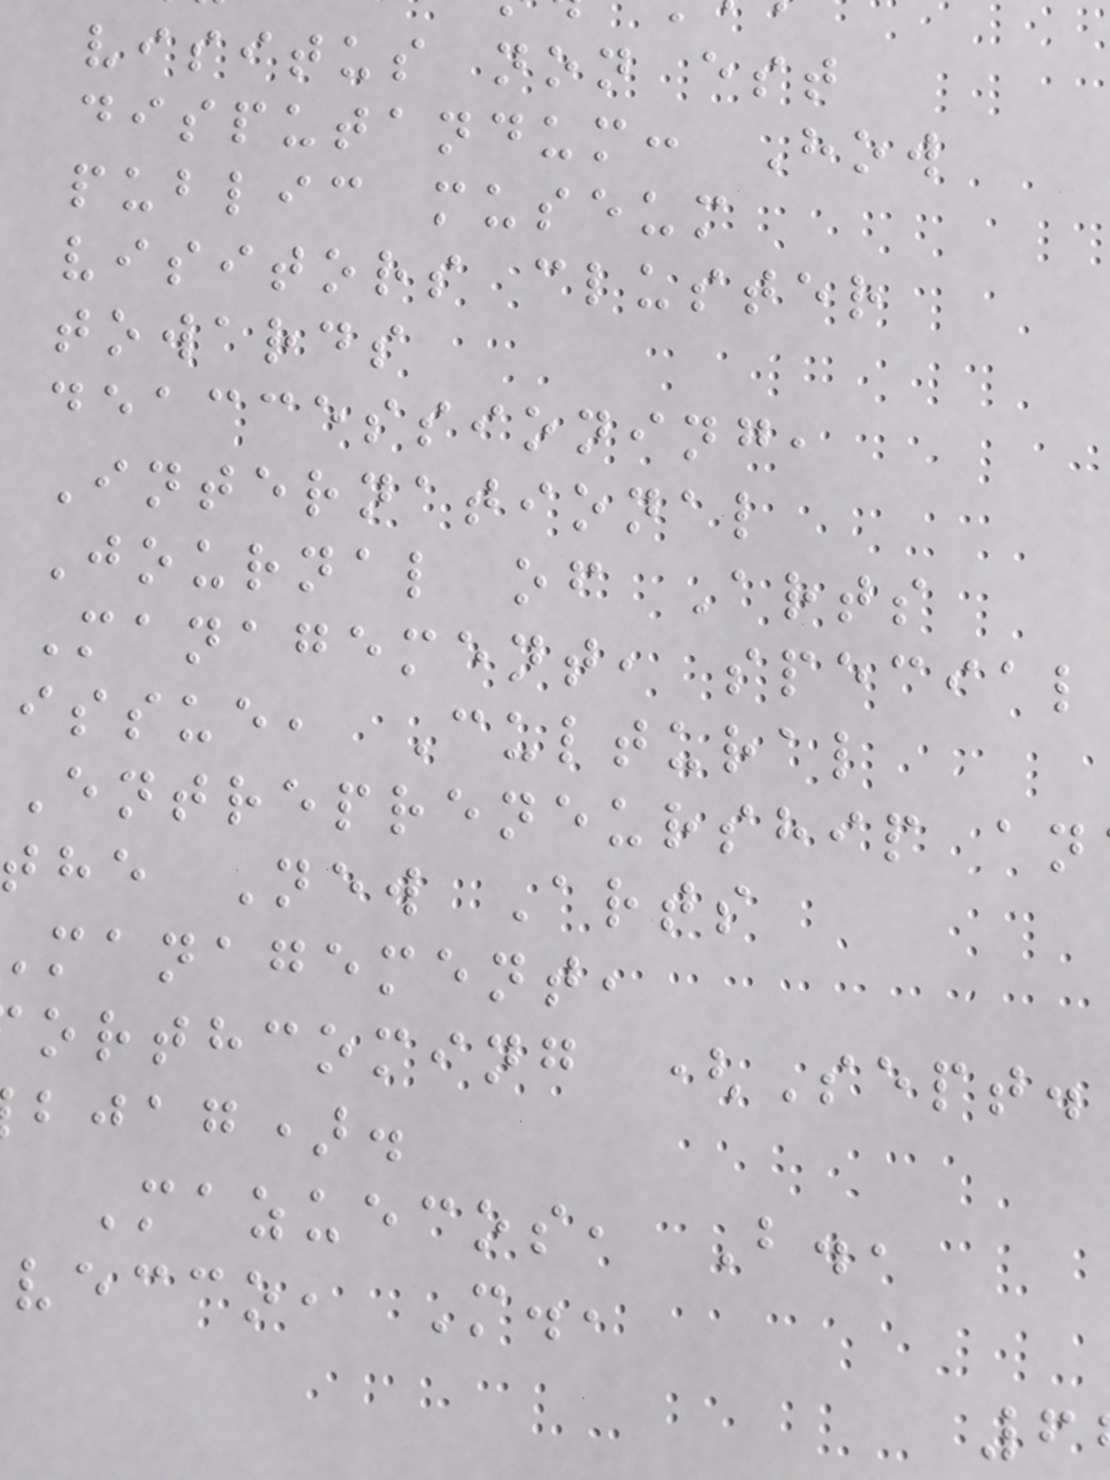visitus non est
disputandum: How
public museum
visitors cluster
towards
deaccessioning,
International
Journal of Arts
Management, special
issue, Cultural
Entrepreneurship an
the New Arts
management,
orthcoming (Sept.
bjag).
Mazuecos, B.,
vecco, M.,
